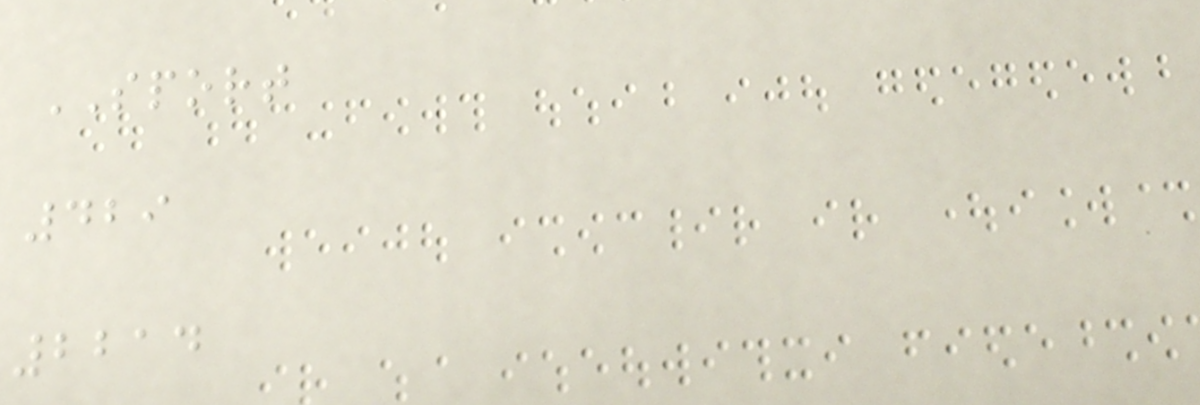SPORT
429
2214
